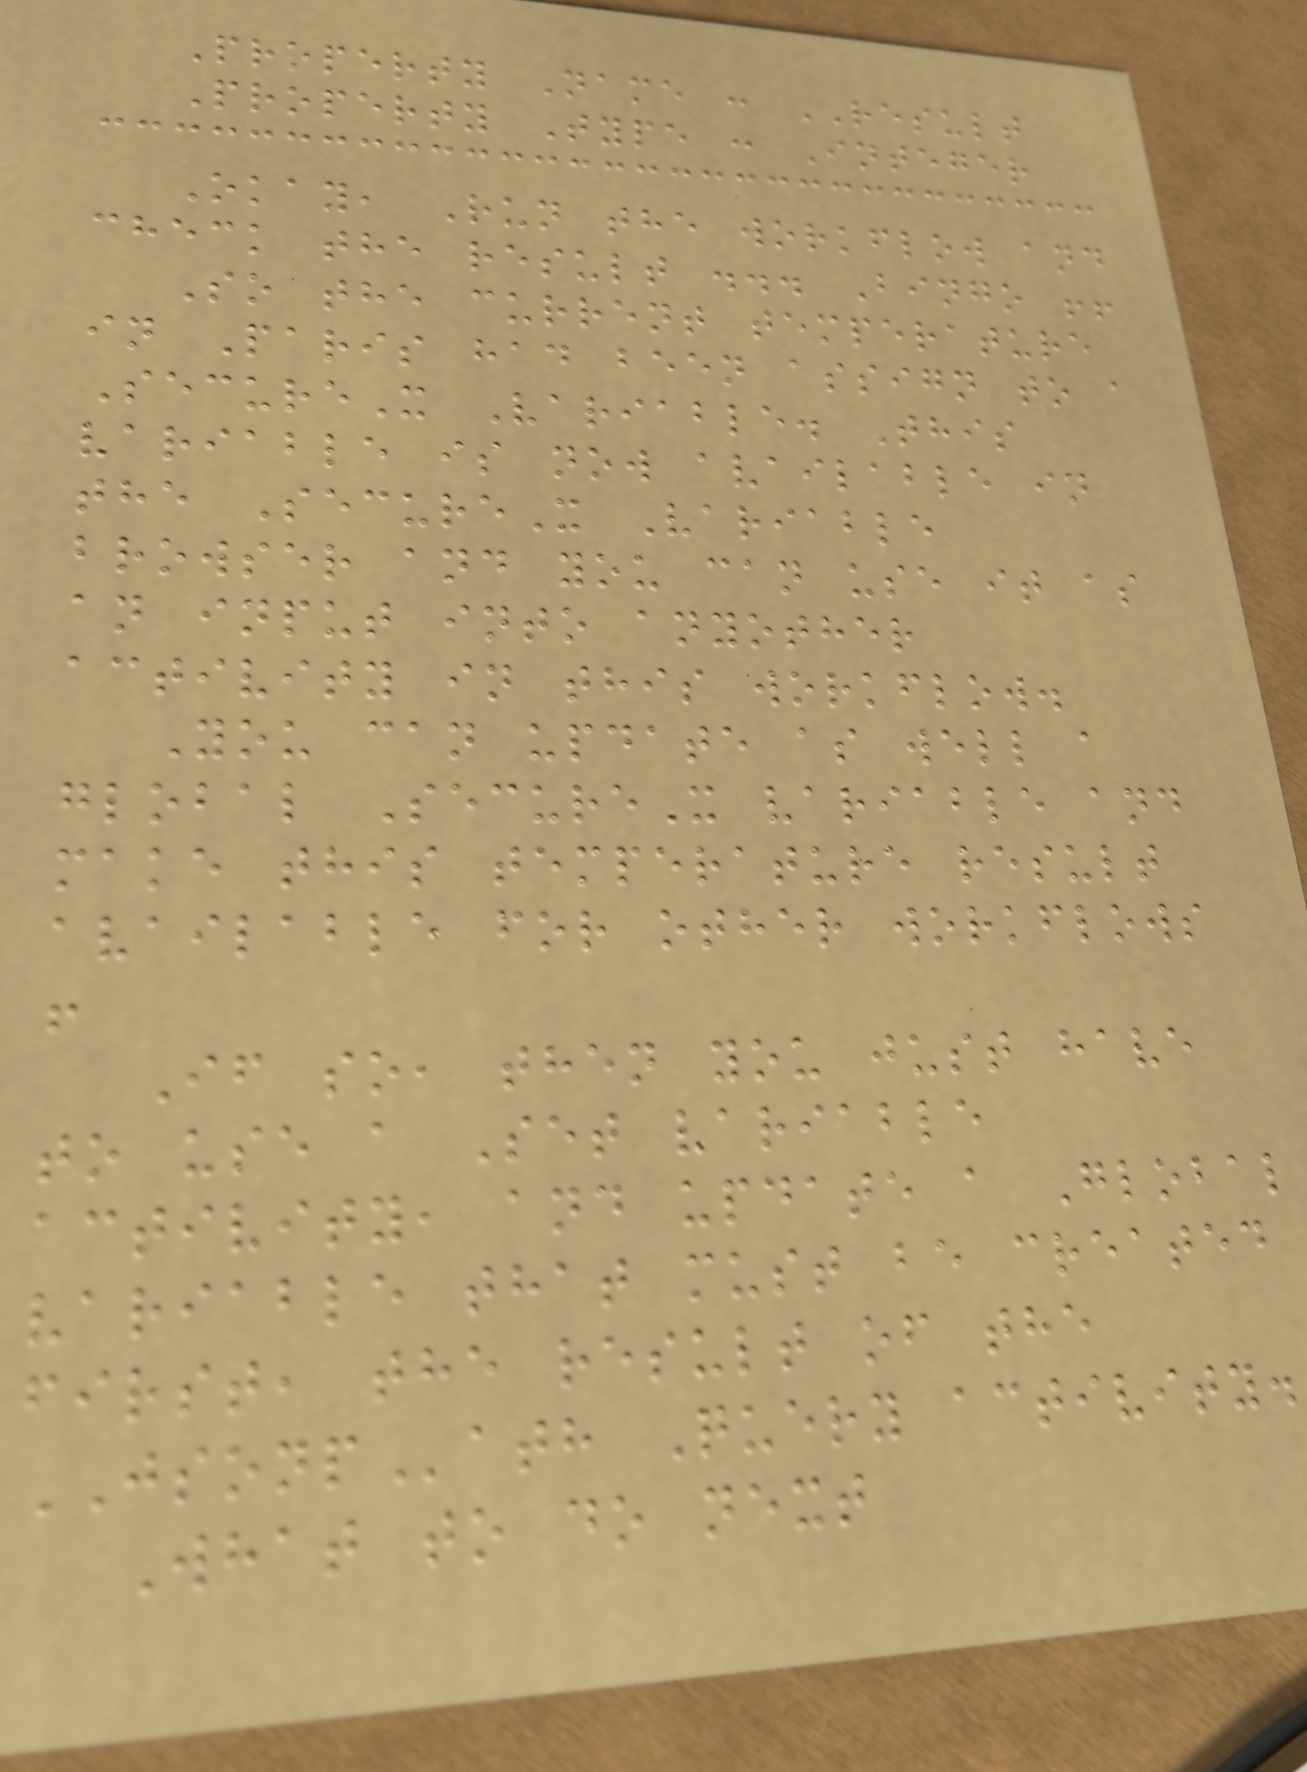Property Name : RESULT
Property Type : Integer
Okay, Run the workflow and
check the result ... Bingo !!
So the current temperature
in Paris had been assign to a
SecureX Variable. This
variable is now available in
the SecureX Variable
browser and you can use it as
an input into anyother
activity in this workflow.
You can update as well a
global SecureX variable and
make this temperature result
available for other workflows
!
If so, then you just have
to use a Set variable
activity, and update a Global
variable that must be created
first, the result of the
JSONPath Query activity.
What to do next
